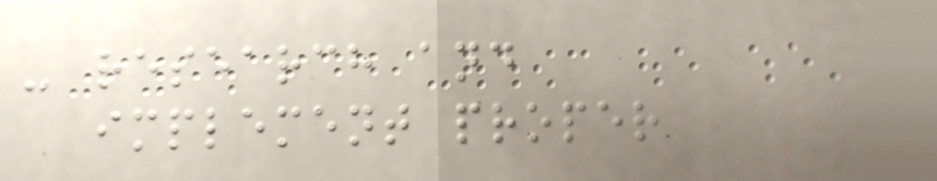- research and
implement proper
